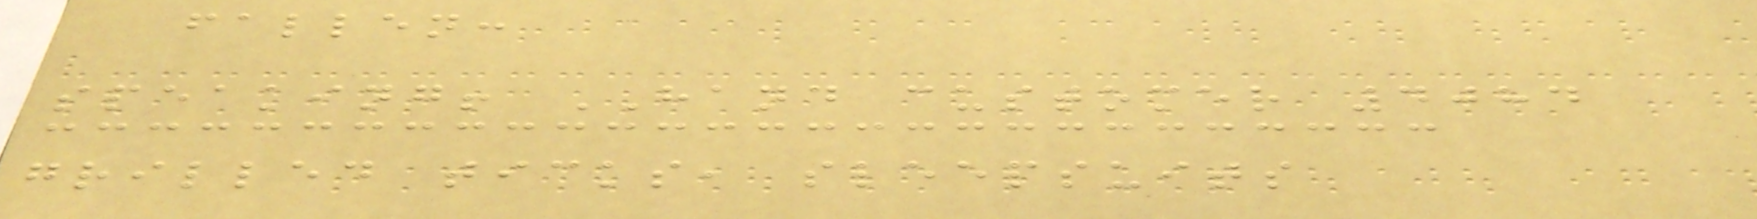fallen:
speaking! HAND customer 4084
grilled ticks, sleepsuits
